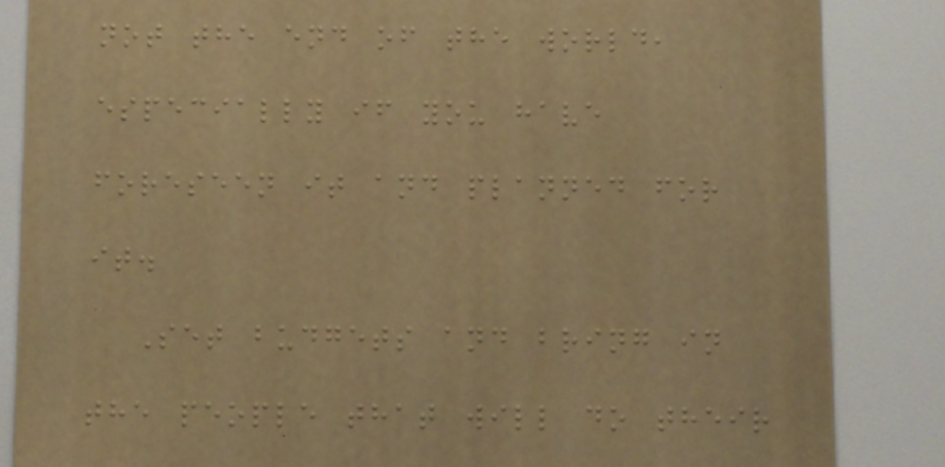not the end of the world,
especially if you have
foreseen it and planned for
it.
Set budgets and bring in
the people that will do their
